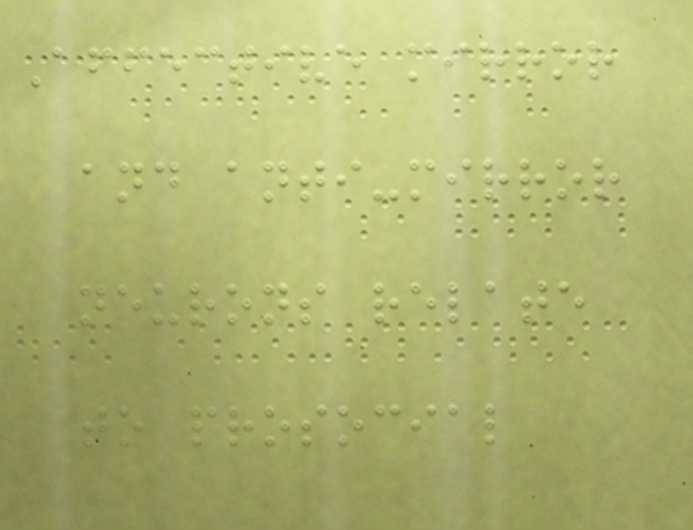Affective mirror
and anti-mirror
neurons relate
to prosocial
